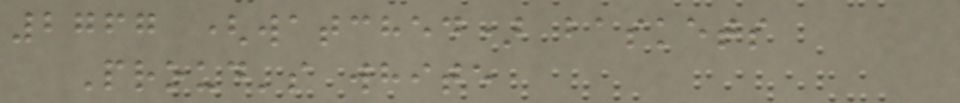2767 (watched) baskets
Proud's white
